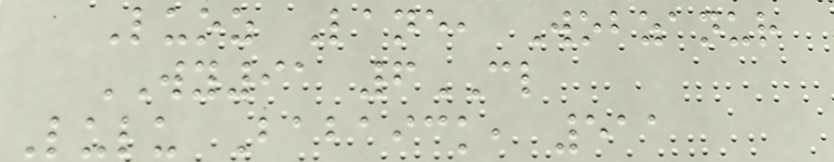Luoz Lane, Wobzanur
WY91 6CL
Lulu Babaick, 511
